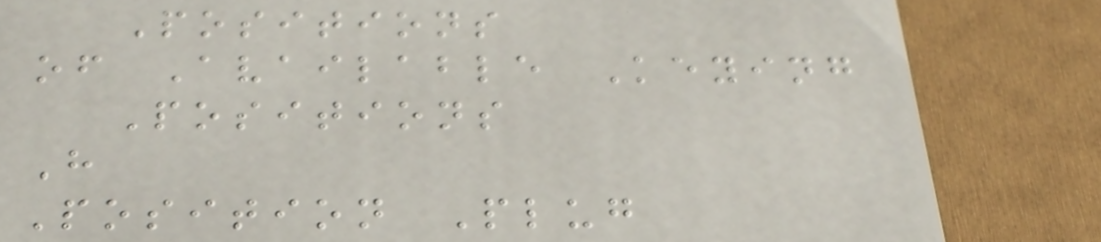Positions
of Available Keying
Positions
H
Position Plug
